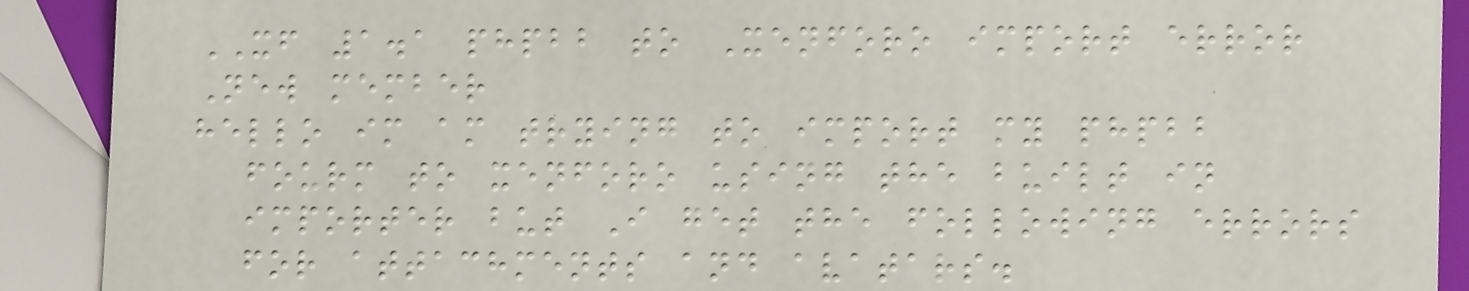XF 1.1 phpbb to Xenforo import error
New member
hello im am trying to import my phpbb
fourm to xenforo using the built in
importer but I get the following errors
for attachments and avatars.
